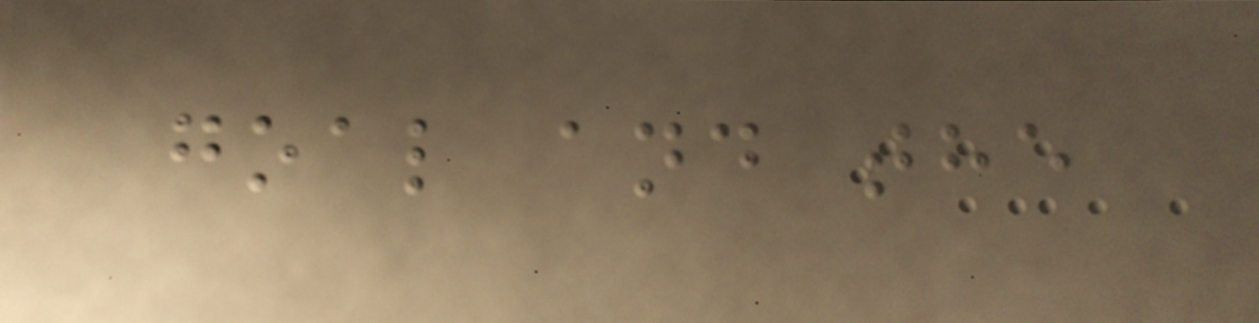goal and the
